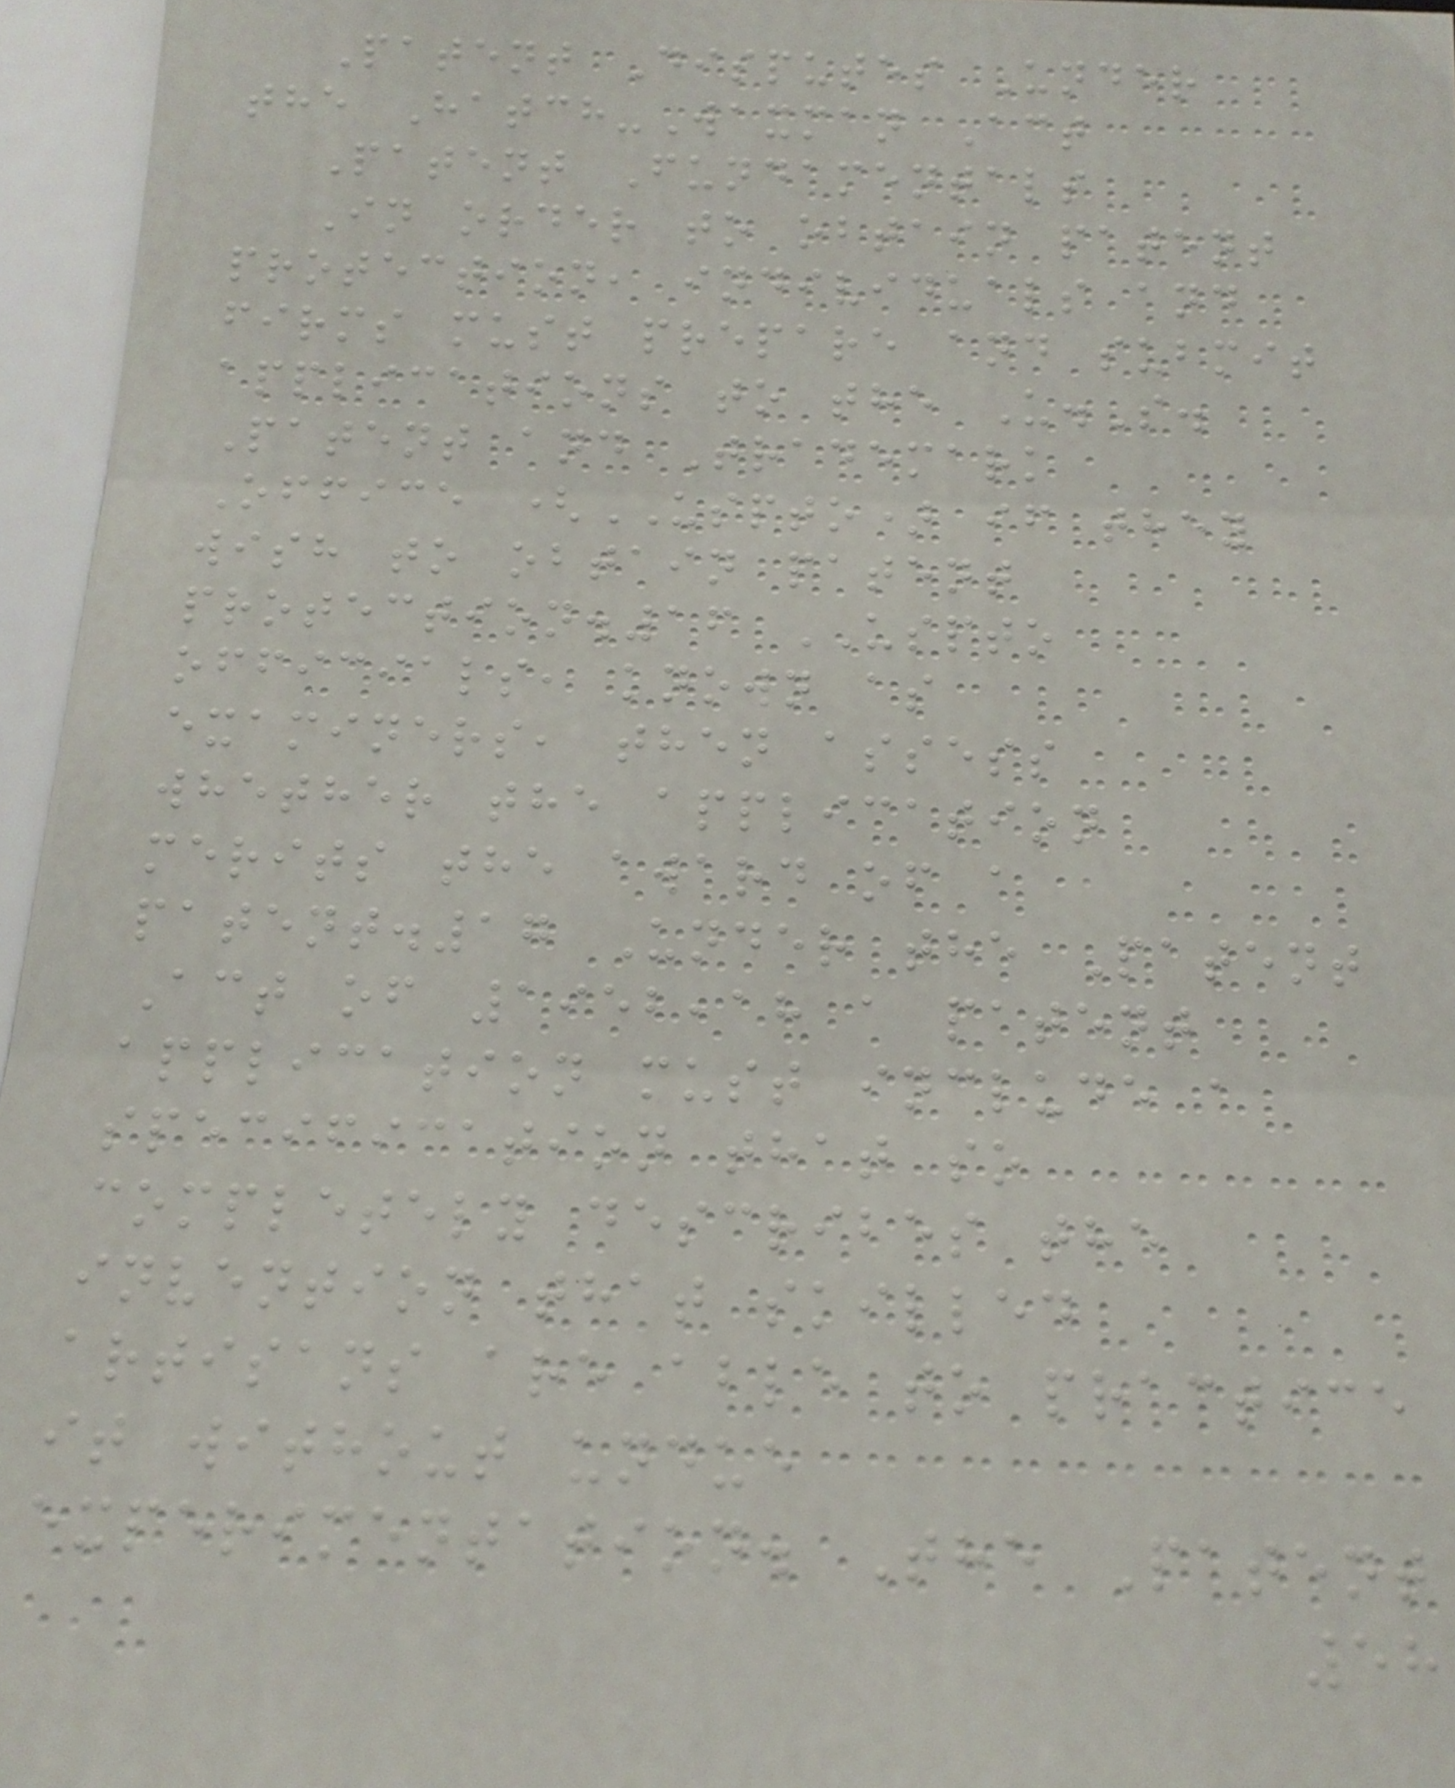Patent Disputes Under
the Hatch-Waxman Act
Patent Fundamentals
In order to obtain patent
protection, individuals and
firms must prepare and submit
applications to the U.S.
Patent and Trademark
Office (USPTO) if they
wish to obtain patent
protection.16 USPTO
officials, known as
examiners, then assess
whether the application
merits the award of a
patent.17 Under the Patent
Act of 1952,18 a patent
application must include a
specification that so
completely describes the
invention that skilled
artisans are able to practice
it without undue
experimentation. The Patent
58
